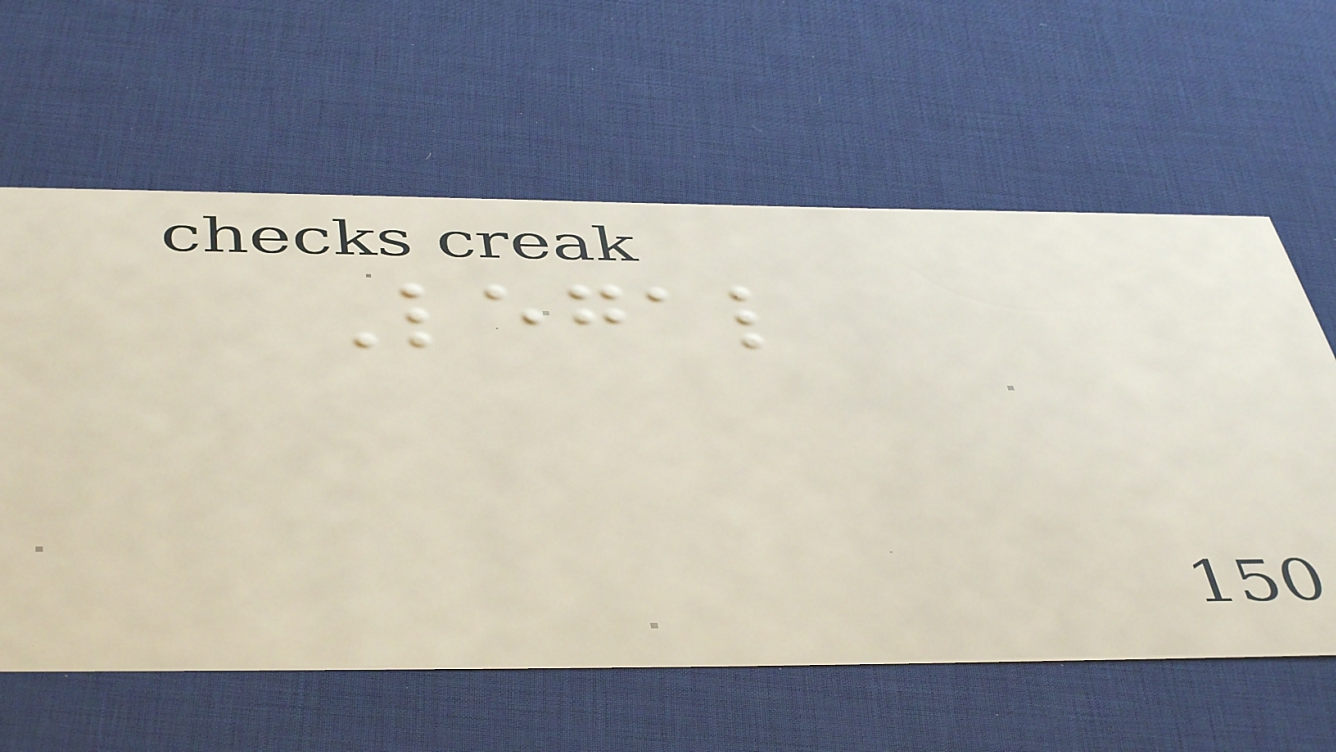Legal
